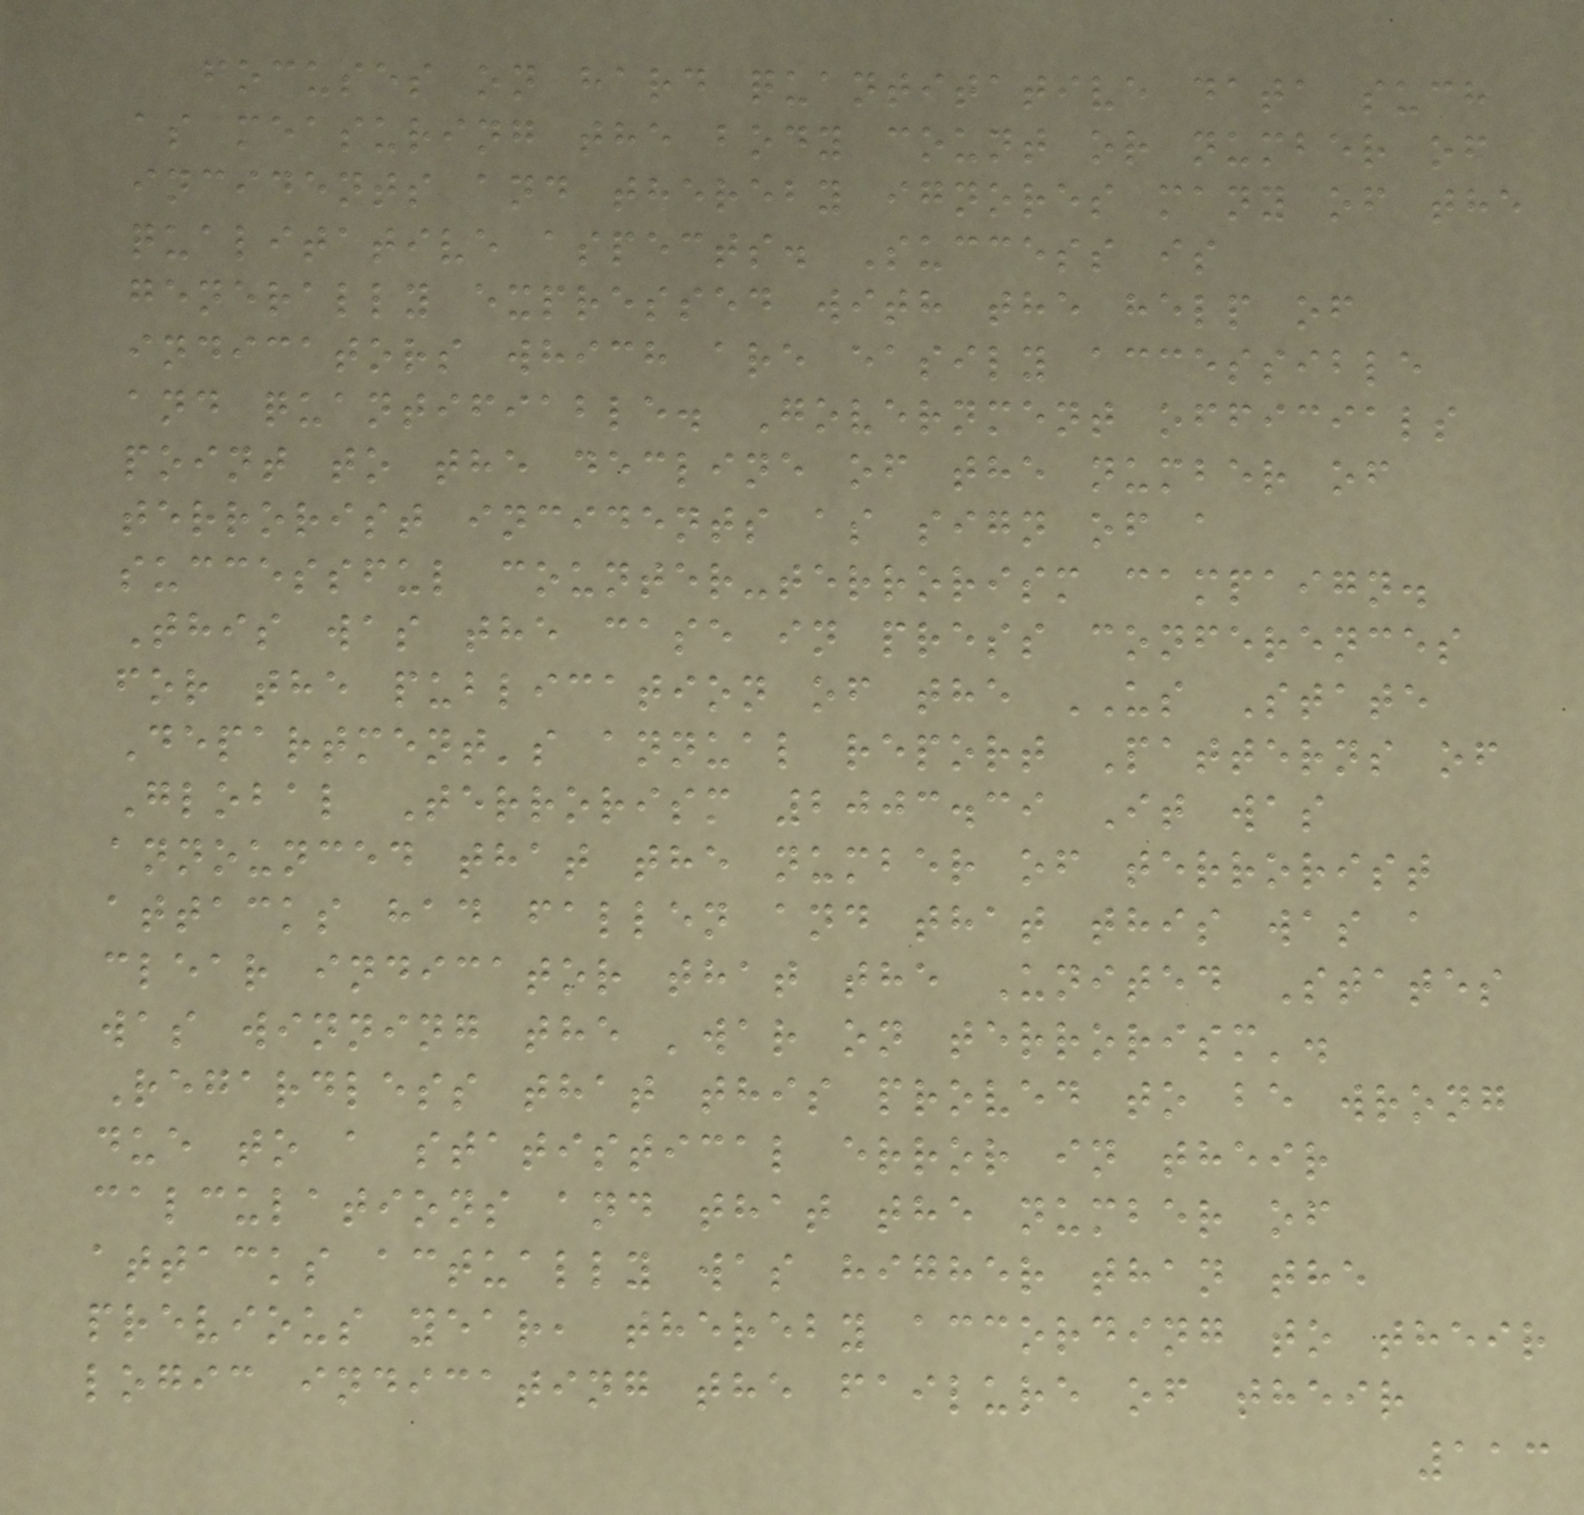focuses on hard quantitative data such
as measuring the body count or number of
incidents and thereby ignores many of the
qualitative aspects. Success is
generally expressed with the help of
indicators which are easily accessible
and quantifiable. Government officials
point to the decline of the number of
terrorist incidents as sign of a
successful counter-terrorism campaign.
This was the case in press conferences
for the publication of the US State
Department's annual report Patterns of
Global Terrorism 2003.39 It was
announced that the number of terrorist
attacks had fallen and that this was a
clear indicator that the United States
was winning the 'war on terrorism'.
Regardless that this proved to be wrong
due to a statistical error in their
calculations and that the number of
attacks actually was higher than the
previous year, thereby according to their
logic indicating the failure of their
113
